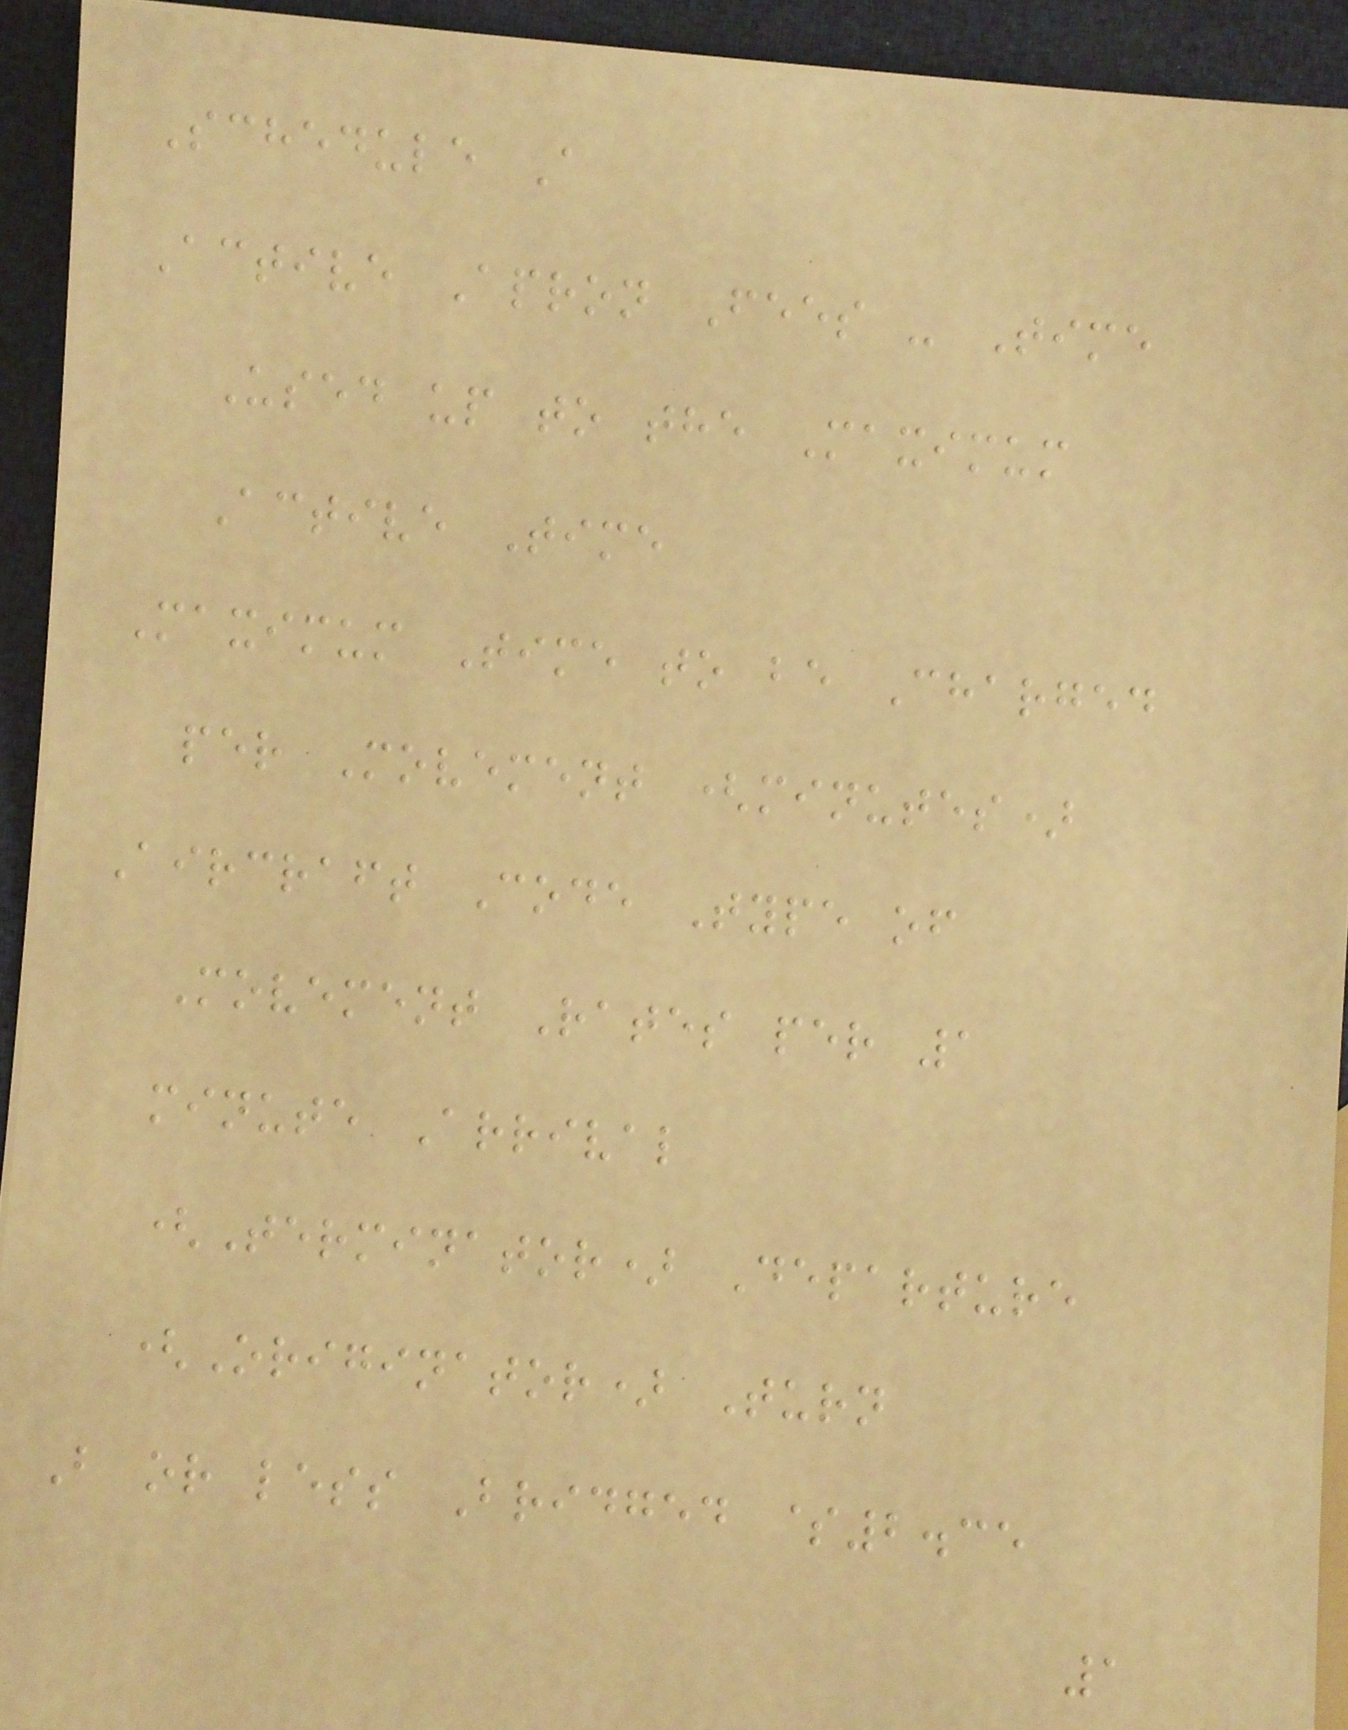Schedule A
Active Apron Fees - Time
Used up to the Maximum
Active Time
Maximum Time to be Charged
per Movement (minutes)
Aircraft Code Type of
Movement Rates per 1
minute Arrival
(Terminator) Departure
(Originator) Turn
B or less Bridged $2.35
1
